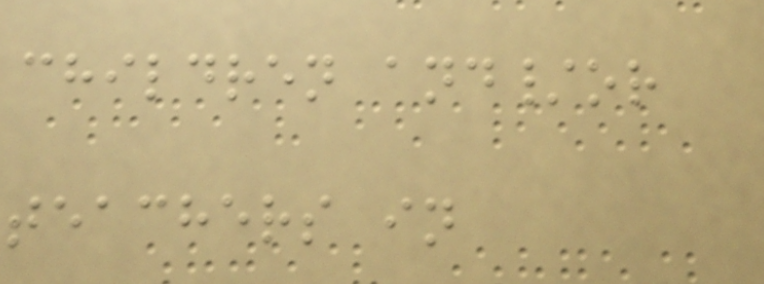children and/or
teachers in
